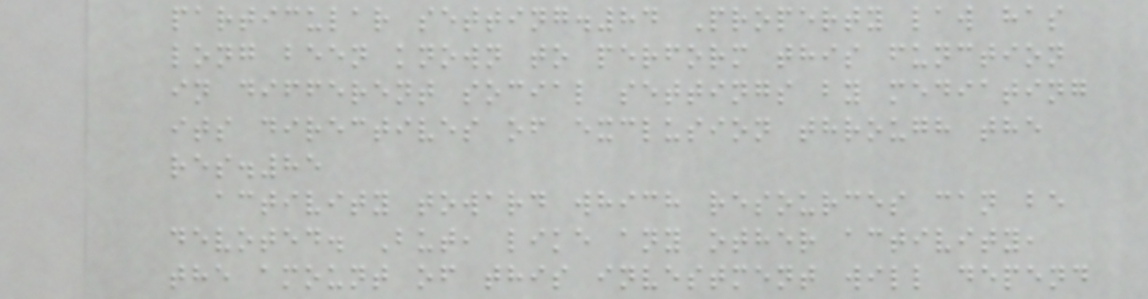particular setting.84 Property law has
long been known to perform this function
in different social settings by mediating
its directives of exclusion through the
res.85
activity toward which resources can be
devoted. But, like any other activity,
the amount of this investment will depend
